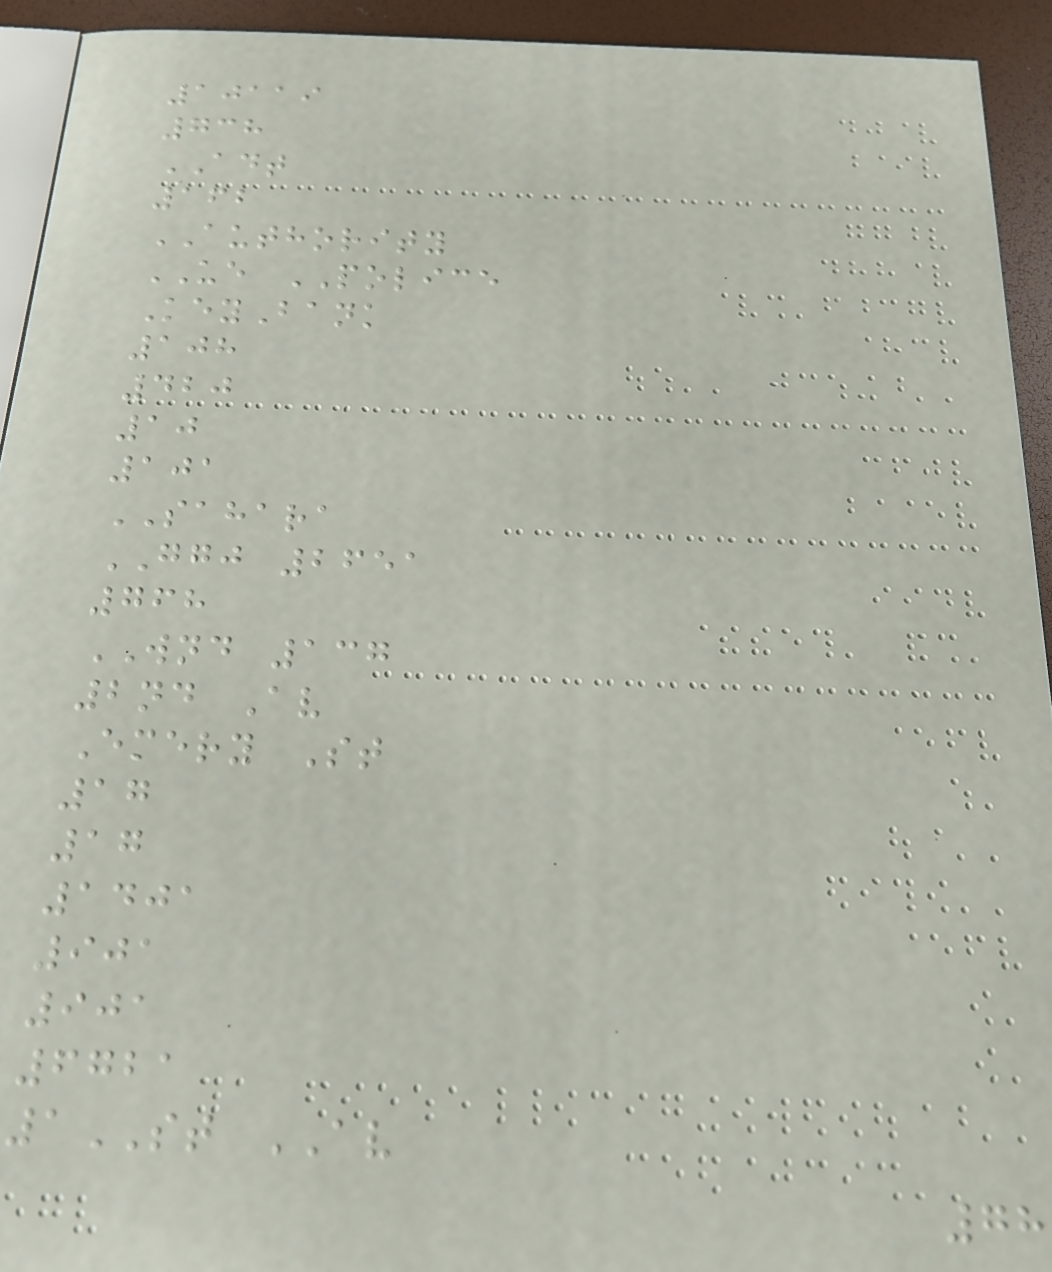10119
738
ADT
162
AUTHORITY
UE POLICE
KeyBank
108
420
10
101
SAHARA
GGJ 2651
768
WND 137
2nd Av
Emery St
17
17
1401
901
901
6721
1ST AV
78
